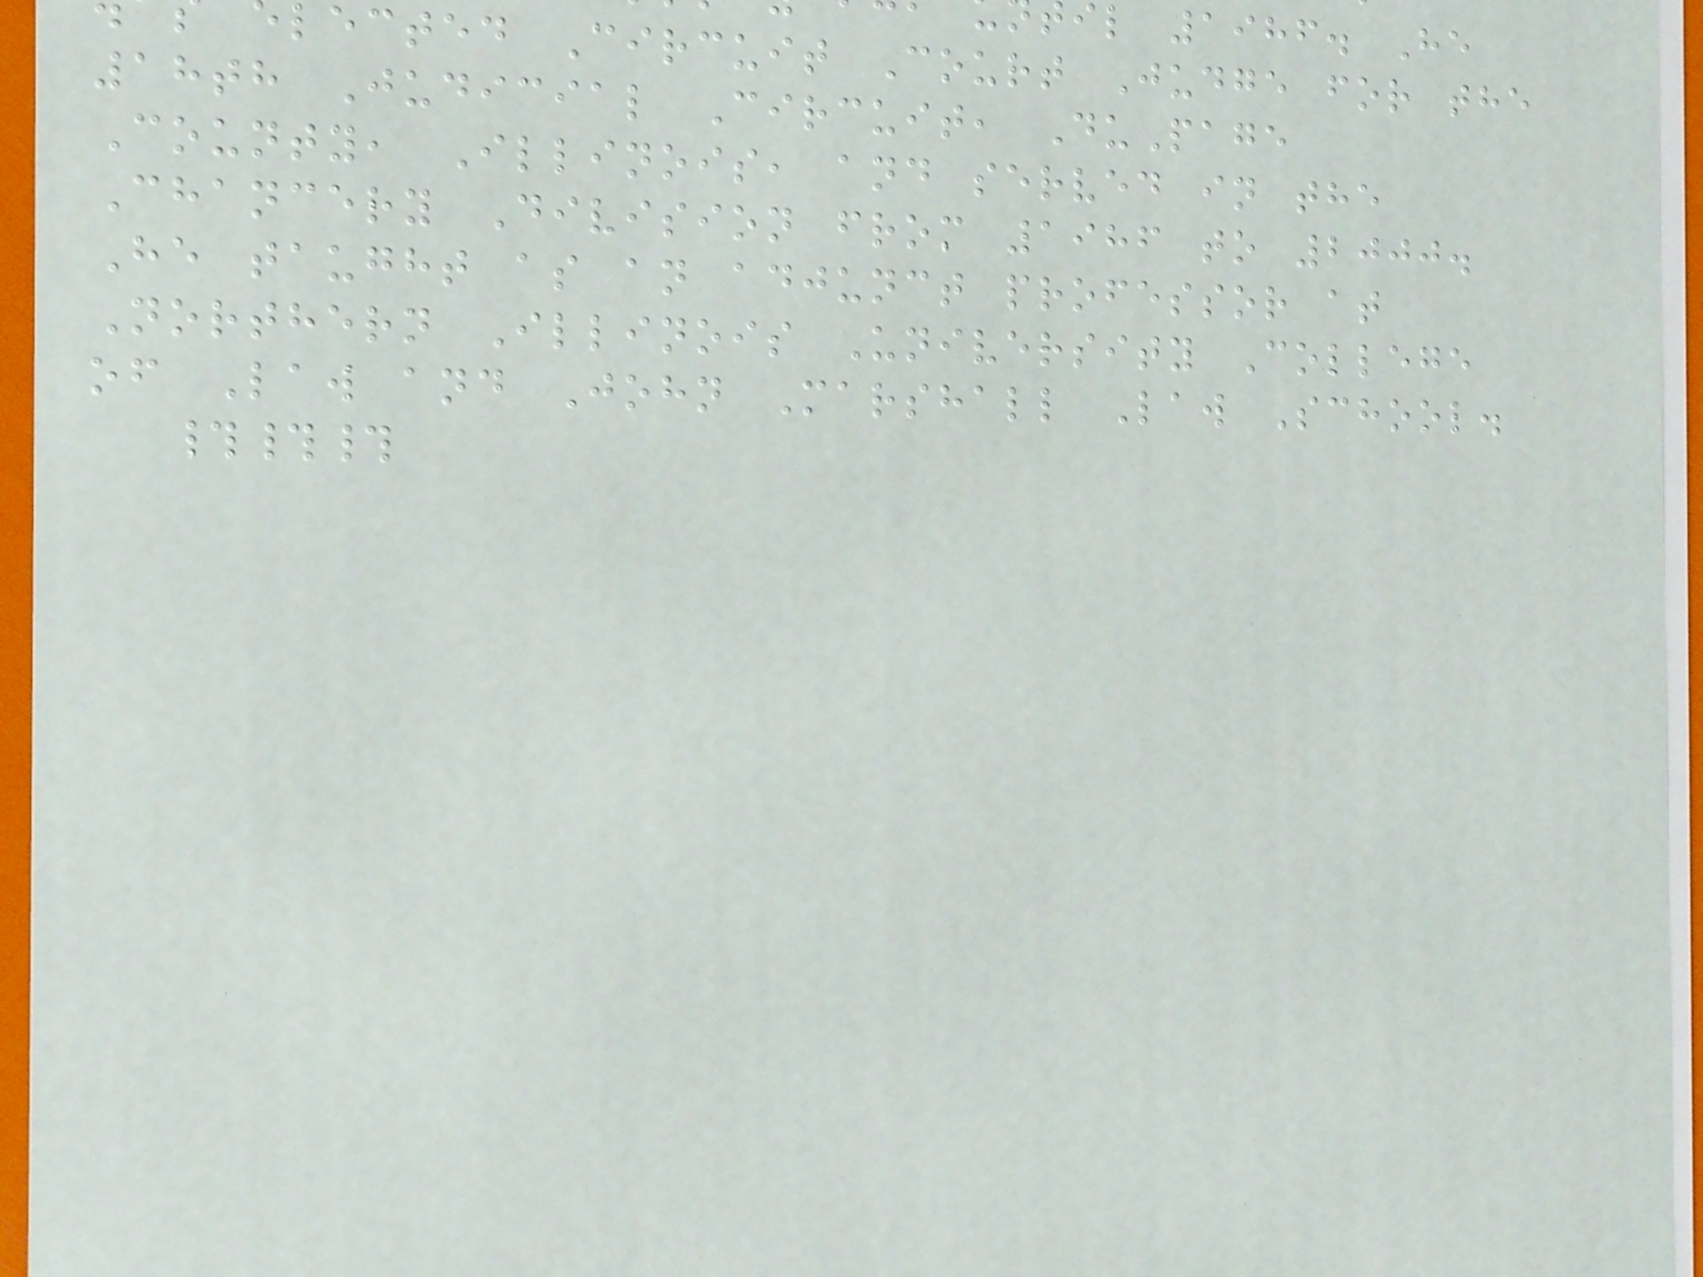il 1986. He
lected Circuit Court Judge for the
18th Judicial Circuit, DuPage
County, Illinois, and served in the
Chancery Division from 1986 to 2000.
He taught as an adjunct professor at
Northern Illinois University College
of Law and John Marshall Law School.
###
